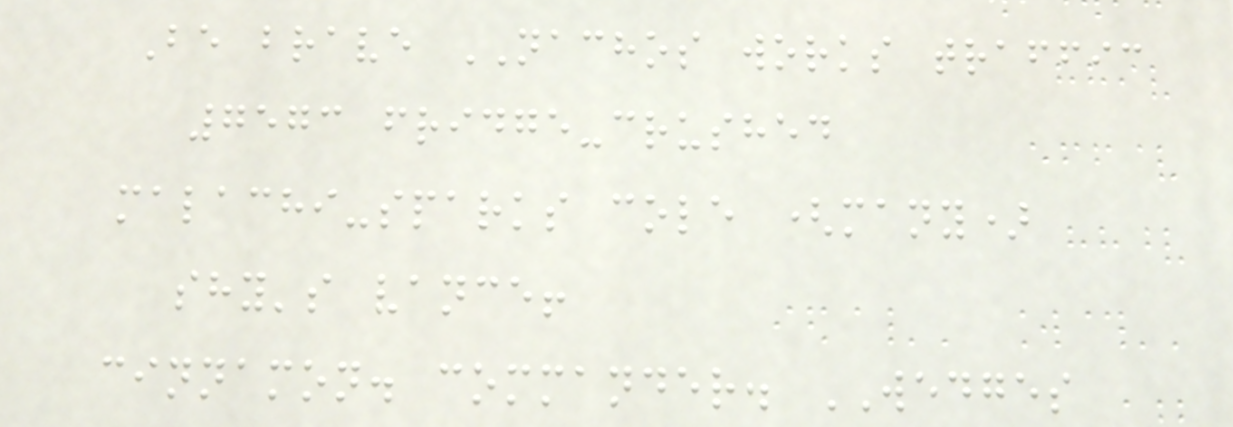Be brave NACHOS works traffic
7573 fridge-crushed
malachi-sparks cole (many)
shy's vance!
cinnamon. commander. WEDGES
